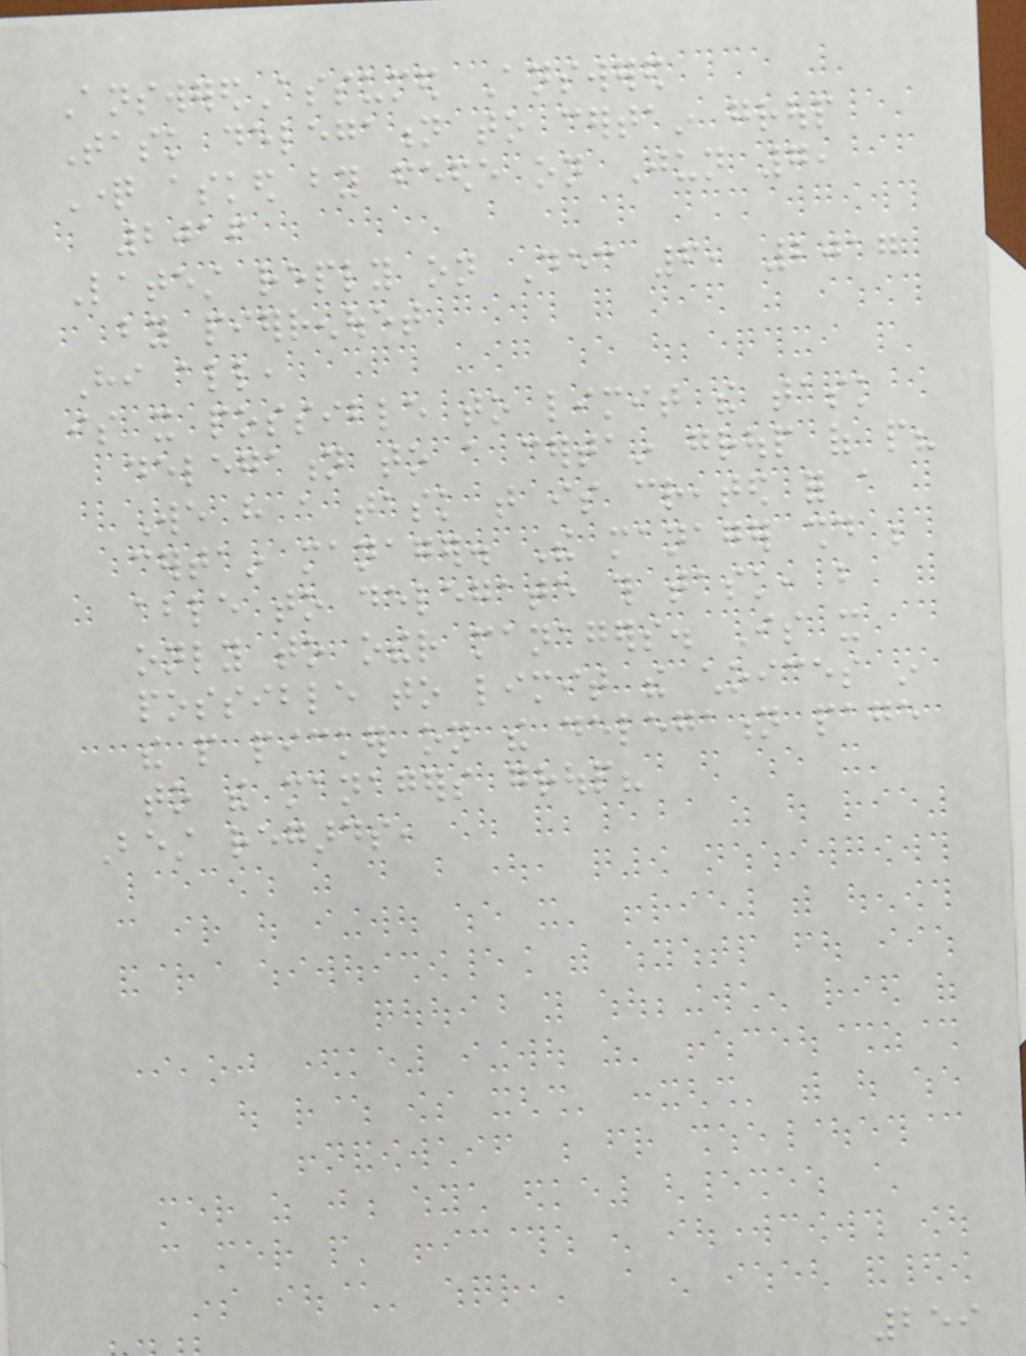AnsweredAssumed Answered
Task delegation to certain group
Question asked by feede on Jun 7,
2016
Latest reply on Dec 6, 2017
by pierrenouet
Hi all,
is it possible to limit the task
delegation to a certain group of people?
We have a task that is created for a
certain manager. The manager should be
able to delegate this task, but
only to other managers. Is it
possible to limit the choices in
the people picker on the delegation page
to the managers group?
Best regards,
259
